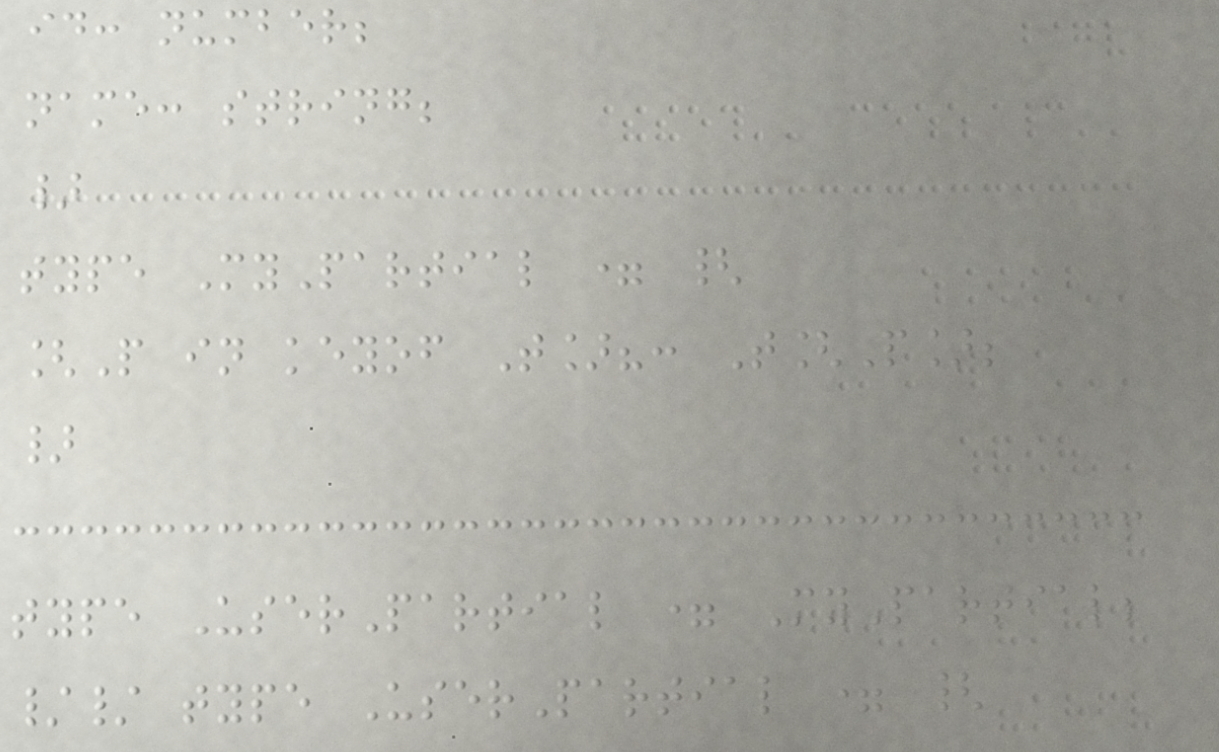id: number;
name: string;
}
type MyPartial = {
[P in keyof T]?: T[P];
}
type UserPartial = MyPartial;
// type UserPartial = {
